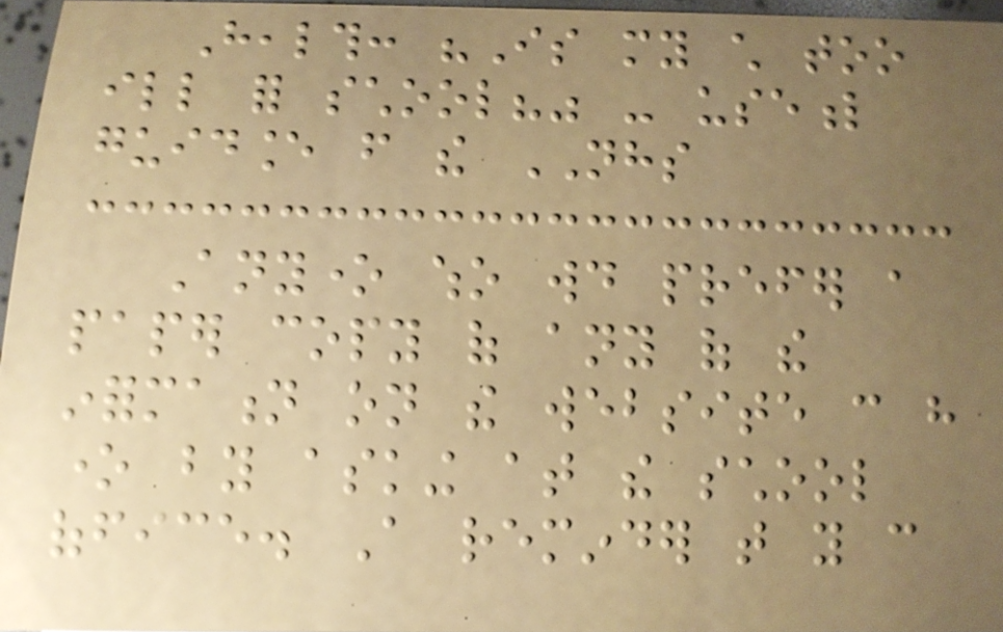Health: "Is my child too
ill for school?" - useful
guidance from the NHS
Anyone who would prefer a
paper copy of any of the
information on the website can have
one by asking at the school
office. A reminder that you can
